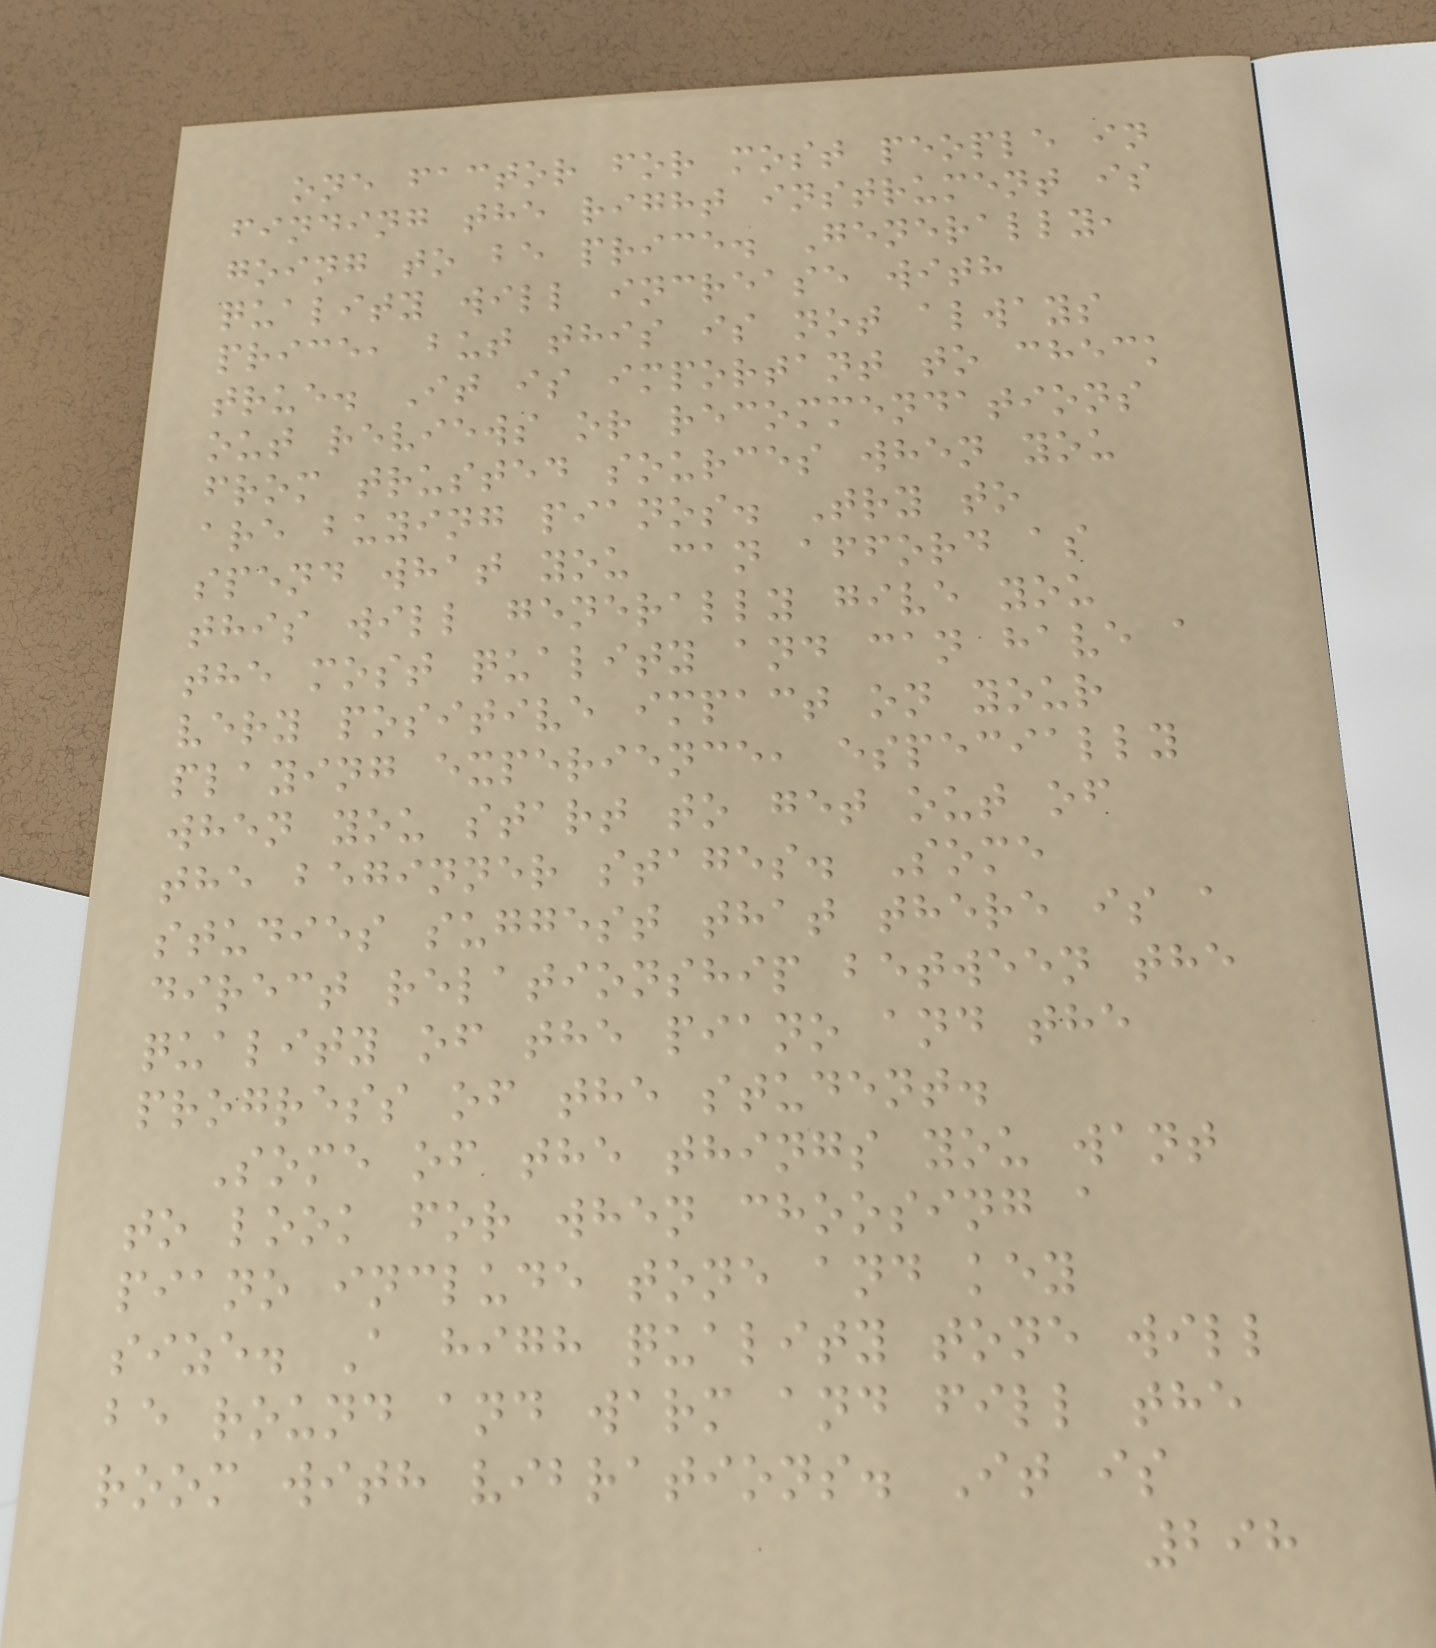one factor for most people in
finding the right instrument is
going to be price. Generally,
quality will increase with
price, but this is not always
true. It is important to check
out reviews or recommendations
from trusted sources when you
are buying pianos. Try to
spend what you can afford as
this will generally give you
the most quality and can have a
very positive impact on your
playing experience, especially
when you start to get out of
the beginner stages. Some
studies suggest that there is a
direct relationship between the
quality of the piano and the
progress of the student.
Some of the things you want
to look for when choosing a
piano include tone and key
size. A high quality tone will
be round and warm and fill the
room with vibrations. It is
298
